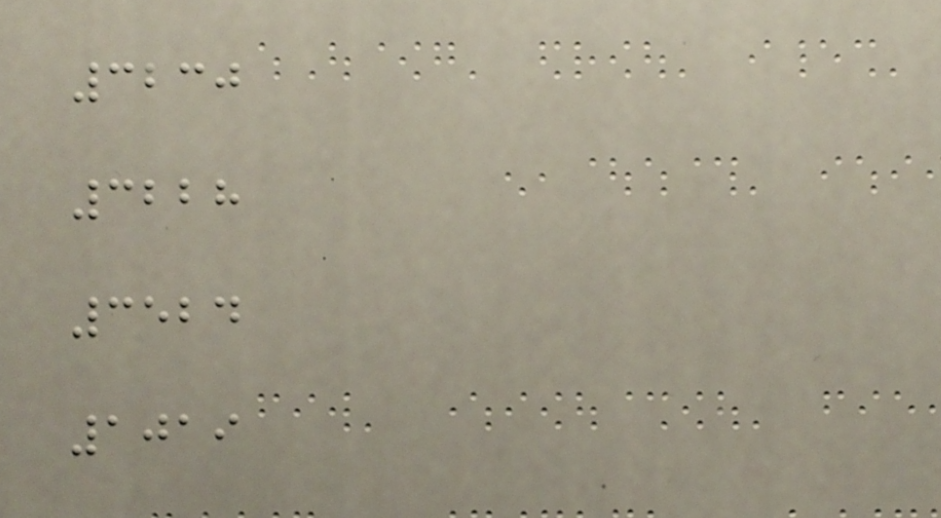3230
3228
3524
1019
